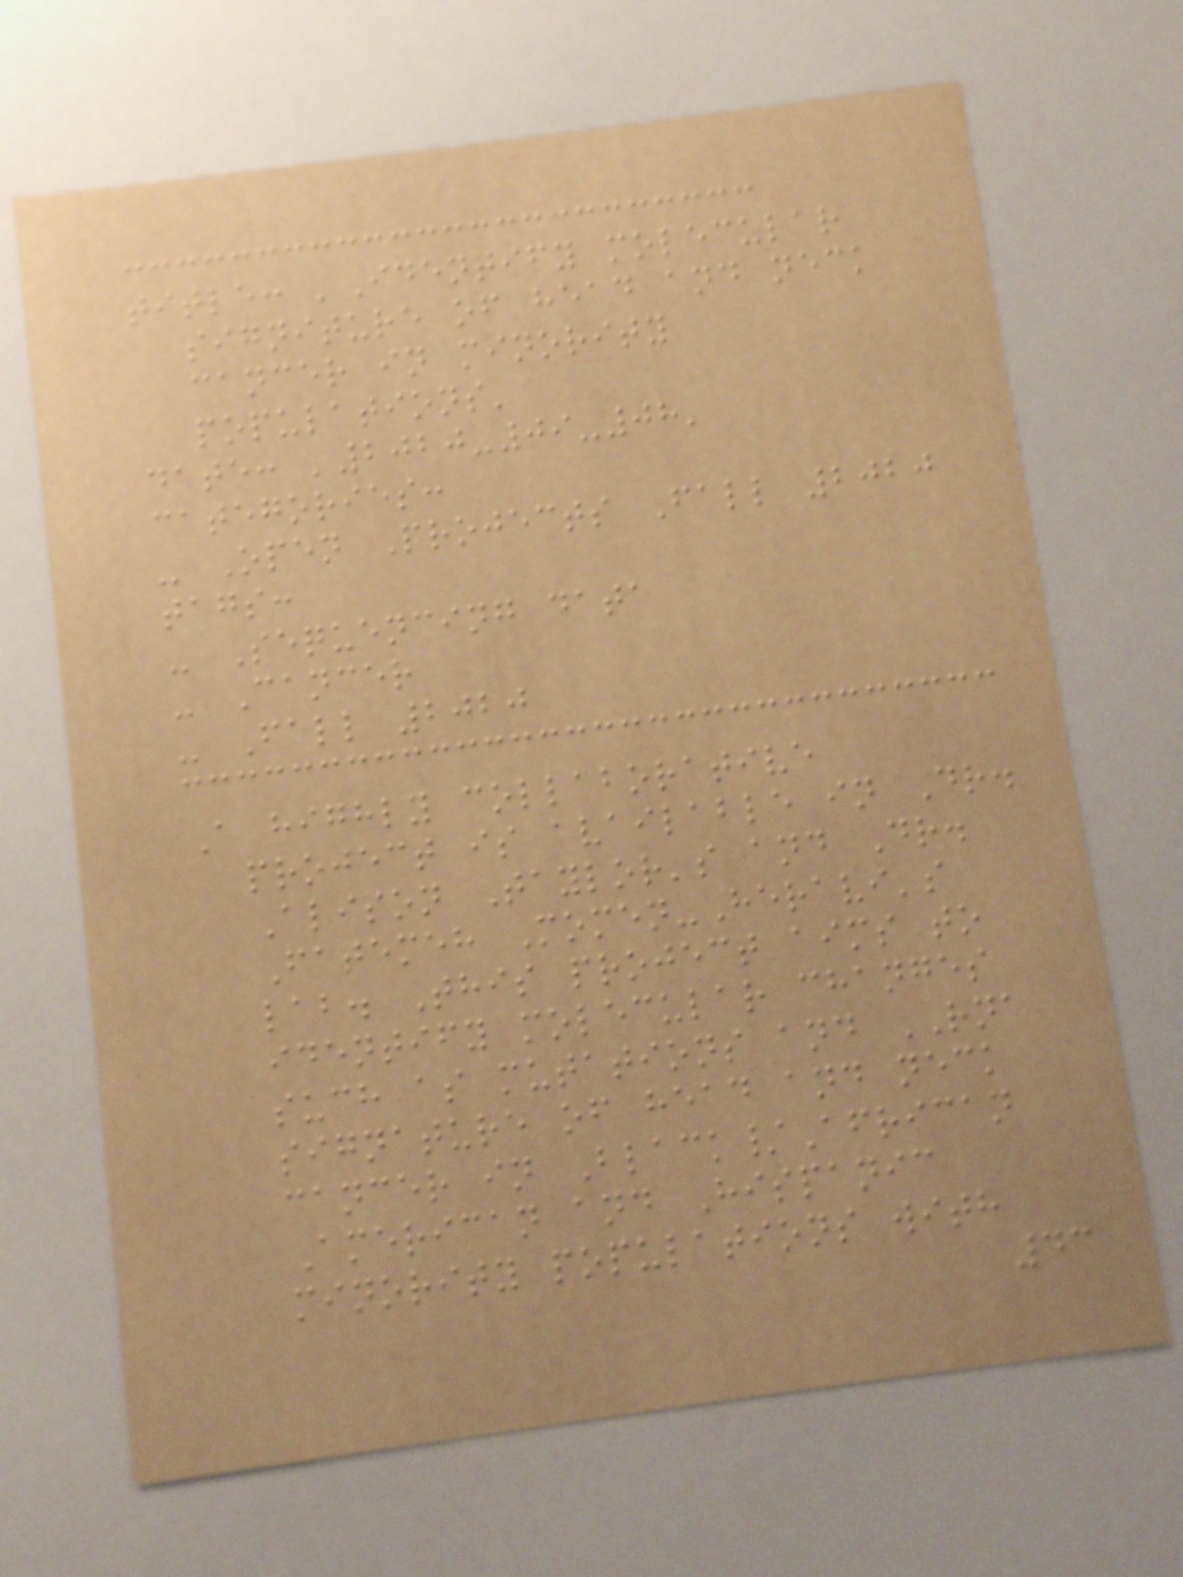title: 'Identify molecular
signiture of head and neck
cancer in minority
populations'
date: '2020-09-08'
categories:
- Open Projects Fall 2020
tags:
- Sequencing data
- Cancer
- Fall 2020
A highly collaborative
project is available in Dr.
Alison Taylor's and Dr.
Fatemeh Momen-Heravi's
lab. This project aims to
identify molecular changes
such as mutations and RNA
signature of head and neck
cancer in Black/African
American and Hispanic
minority populations with
43
